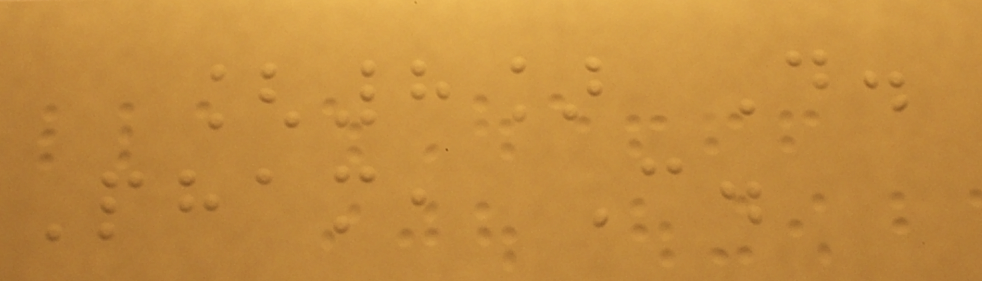[8] D.
Pham, C.
